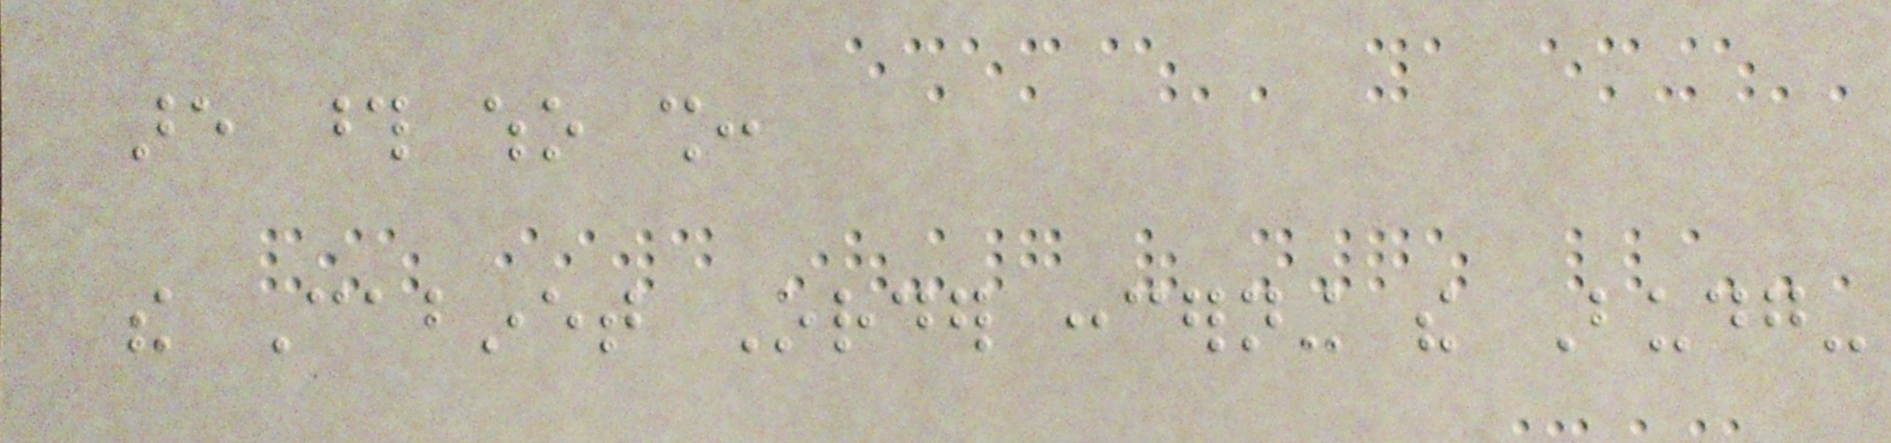are those who shall:
the Cabinet Order concerning the Budg-
